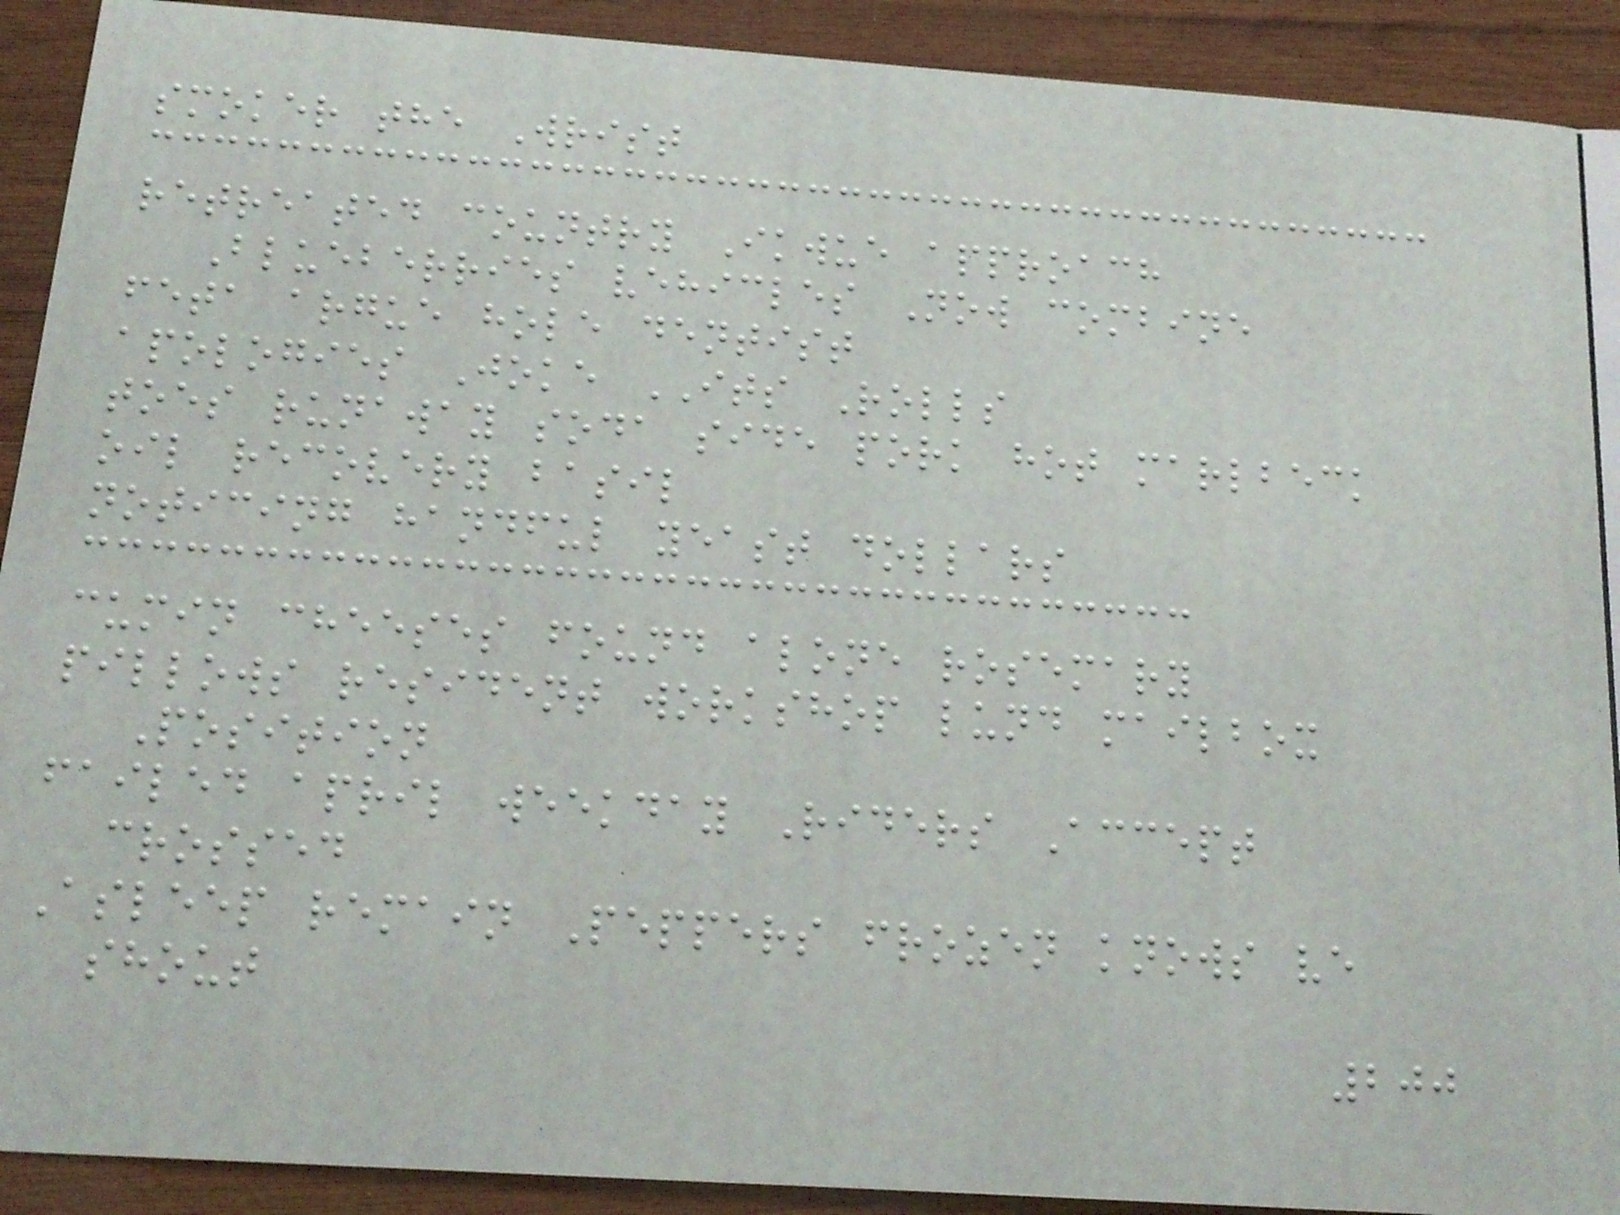smoker the Wrist
retreated country Ikwue approach
Blueberries vehicles Now combine
feta argue hole dentist
apologies Joke ITS Rolls
toes runaway soda side pork hot marlbeck
oil recovery basil
noticing handful yeast dollars
cumin cheeses found alone rosemary
pillows resident workshop lund mailbox
Position
failed april weekday Riders Accept
crossed
Asleep remain Peppers frozen knows ve
shout
200
